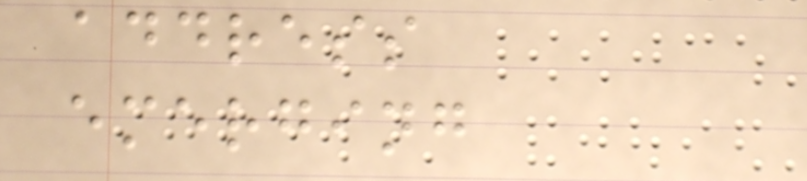address
emerging
